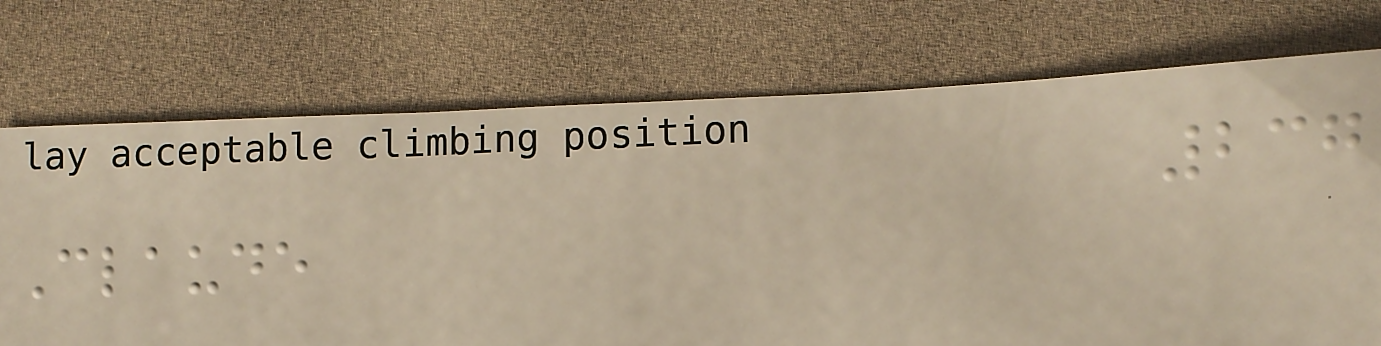237
Claude
